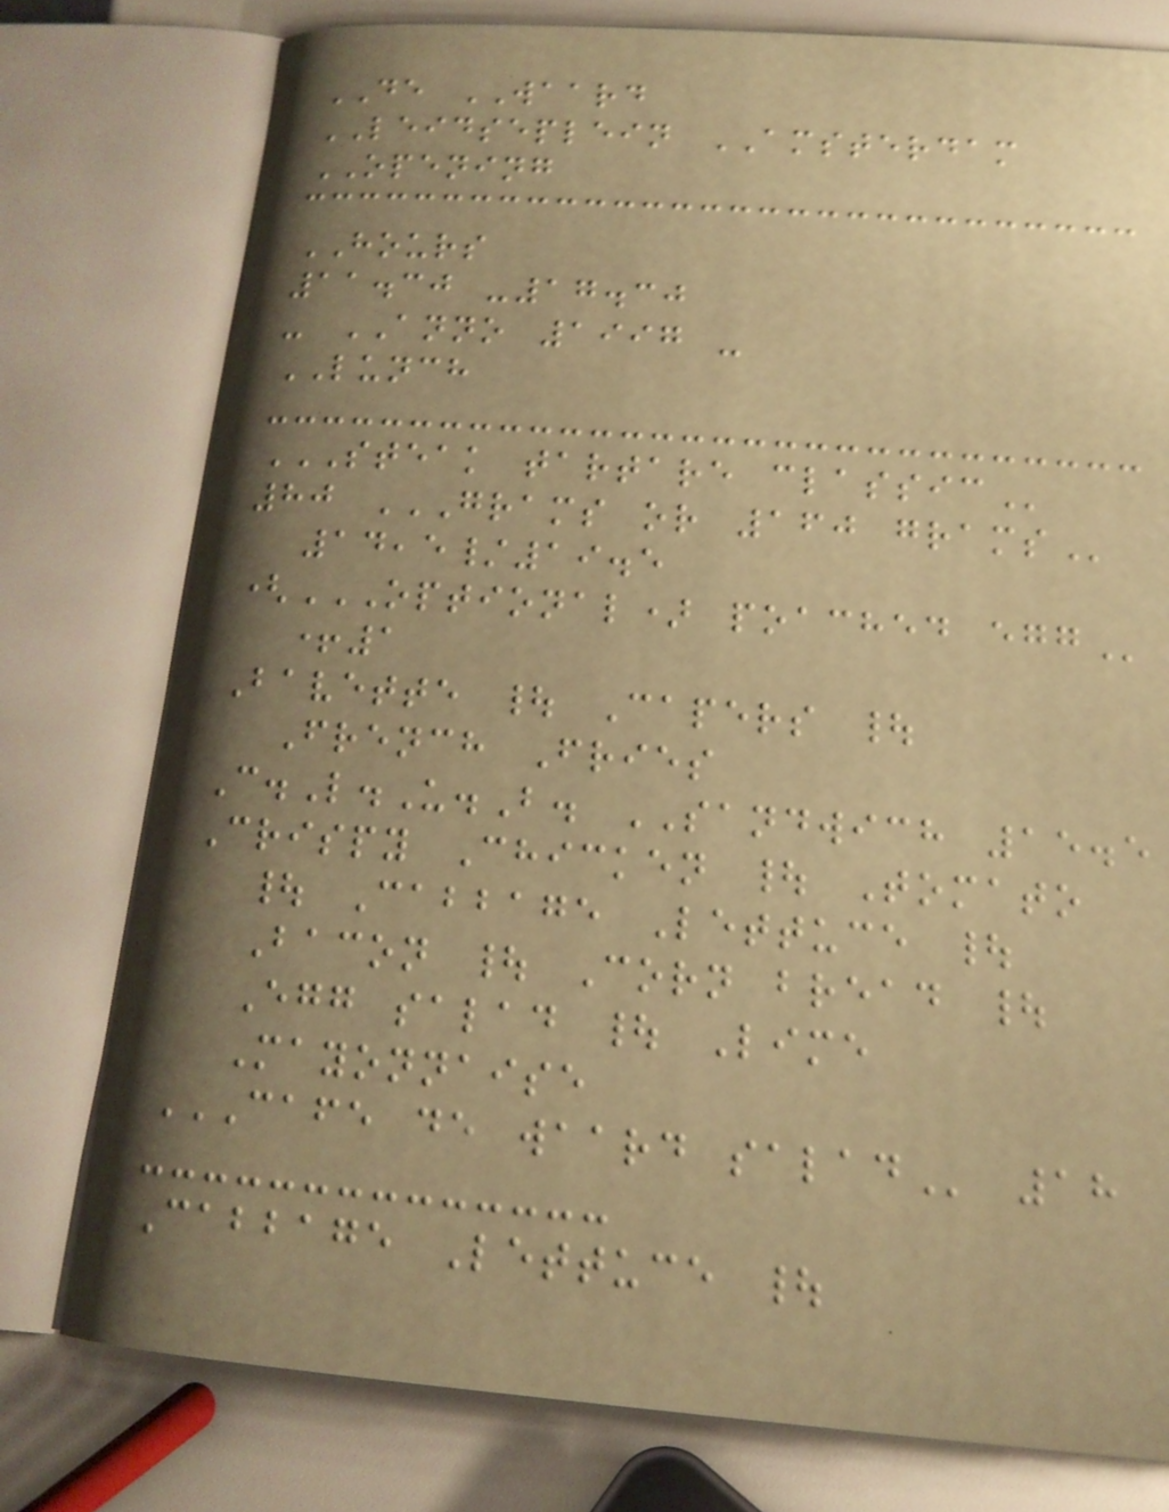DE WAARD
LEIDSEPLEIN AMSTERDAM
OPENING
HOURS
11.30 -17.30
- ANNO 1997 -
LUNCH
STEAK TARTARE CLASSIC
80 GRAMS OR 160 GRAMS
14,5/19.5
(OPTIONAL) POACHED EGG
+1
Bavette | Capers |
French Fries
C.L.U.B. SANDWICH 15.5
Crispy Chicken | Tomato
| Cabbage Lettuce |
Bacon | Corn bread |
Egg salad | Lime
Mayonnaise
CAFE DE WAARD SALAD 18
Cabbage Lettuce |
